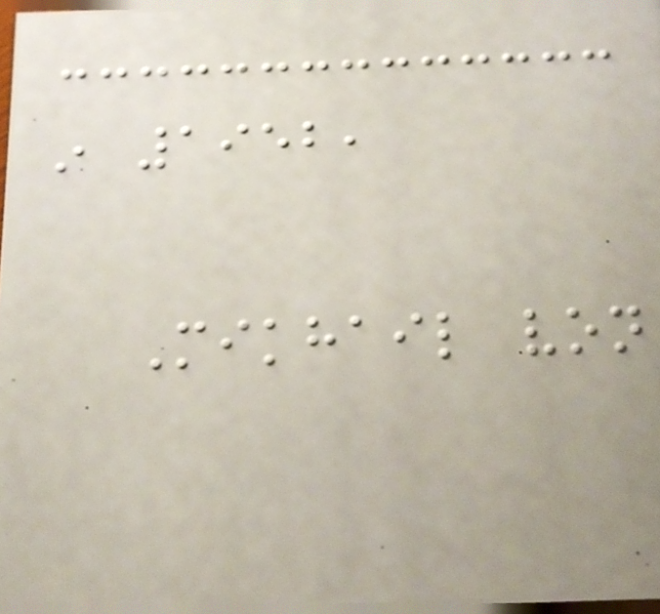in 1952,
Mikhail von
